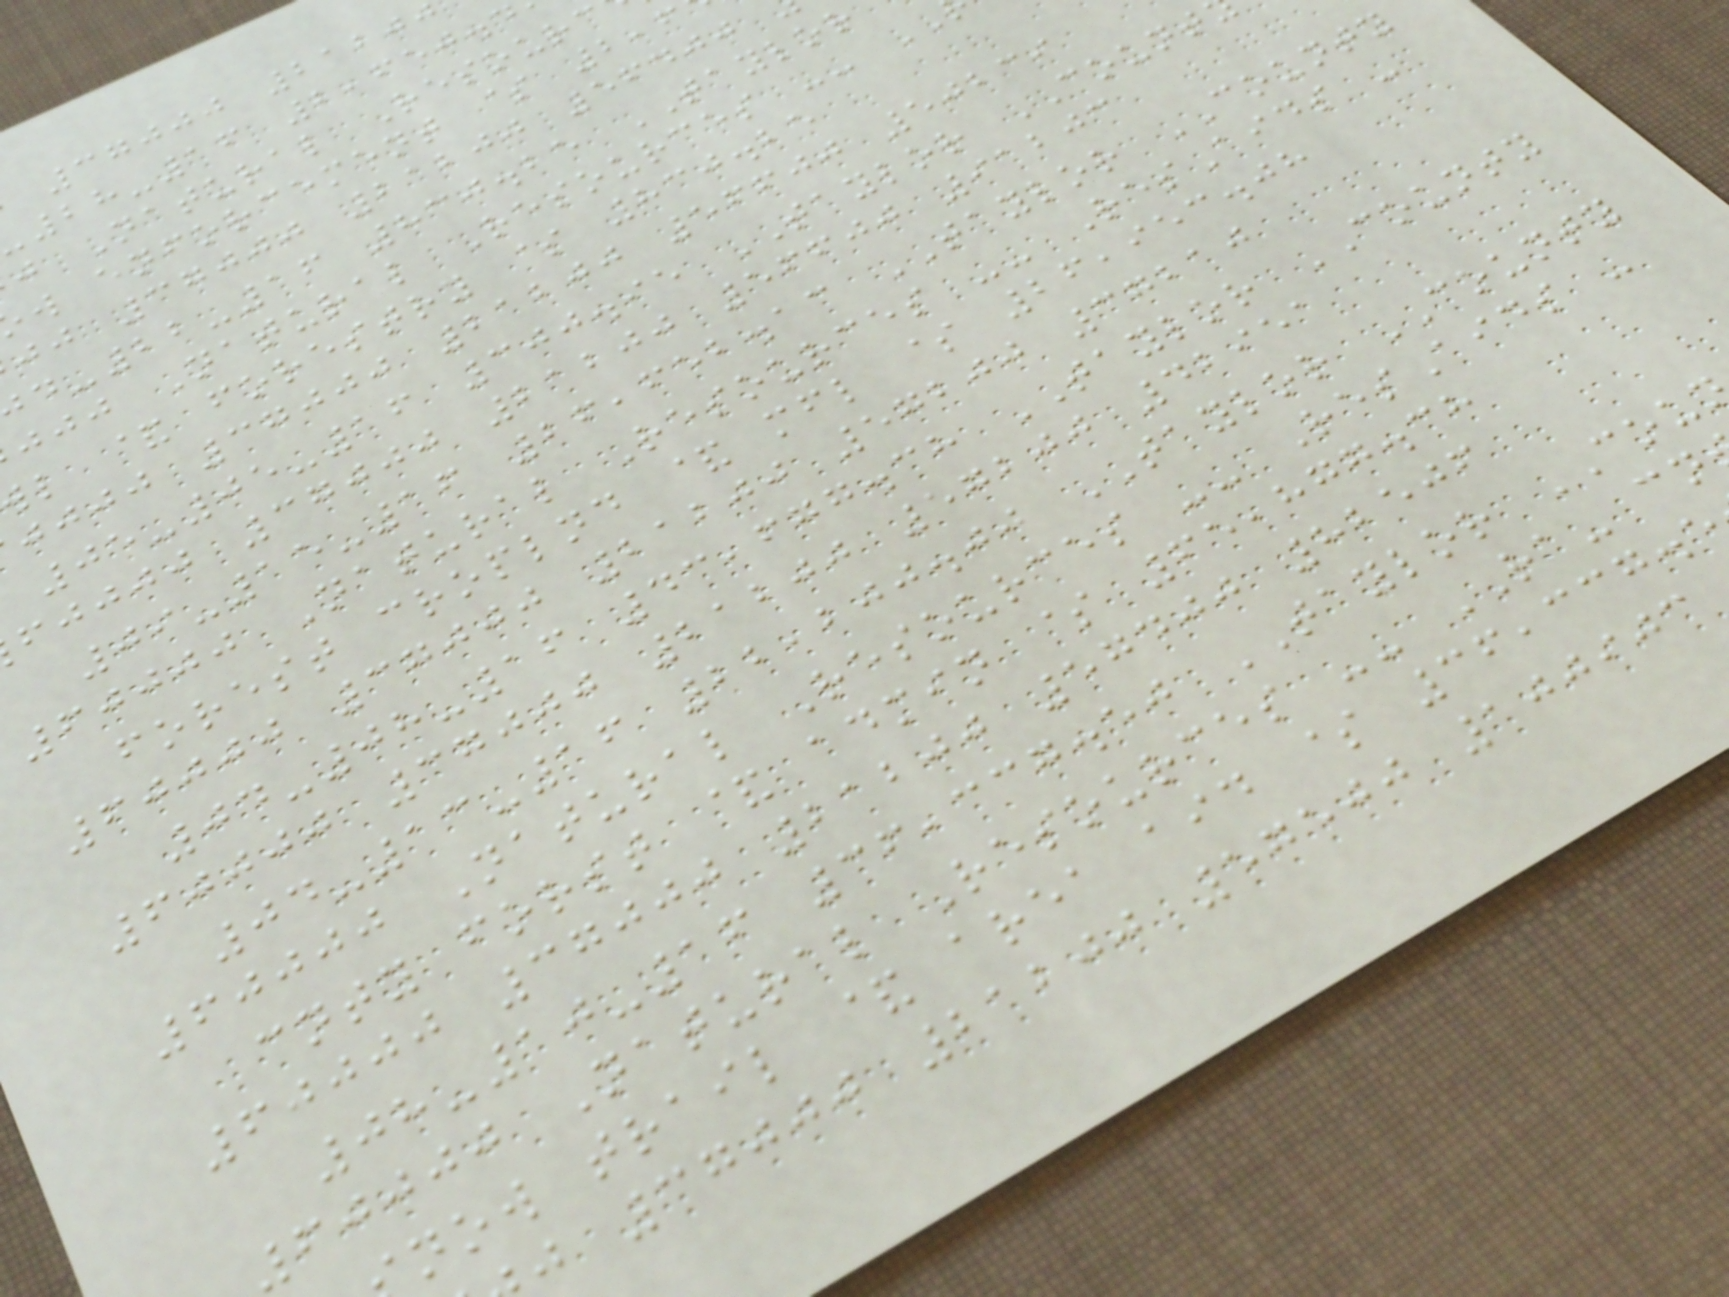37000 21200
28-16 2,650.4
j Natural Resourc
w enforcement $ 2,6
jj 37000 21200 56400
-22-16 830.25 TAYLOR
jjj Natural Resources --
l & forestry $ 830.25
jjjj 37000 21200 56600 50239
05-05-16 300.95 TAYLOR COUNT
fjjjj 37000 21200 56600 91203
09-15-16 26,652.13 TAYLOR COUNTY
60000 Natural Resources -- ResAids -
forest croplnd & mfl $ 26,953.08
60000 37000 21200 57200 37210
04-08-16 43,677.38 TAYLOR COUNTY
60000 37000 21200 57200 42951
04-13-16 22,200.00 TAYLOR COUNTY
60000 Natural Resources -- ResAids -
cnty forst & admin $ 65,877.38
60000 37000 21200 57400 82506
08-10-16 36,337.50 TAYLOR COU
60000 Natural Resources -- RA- cn
now trail & area aid $ 36,337.5
j 37000 21200 57500 100903
